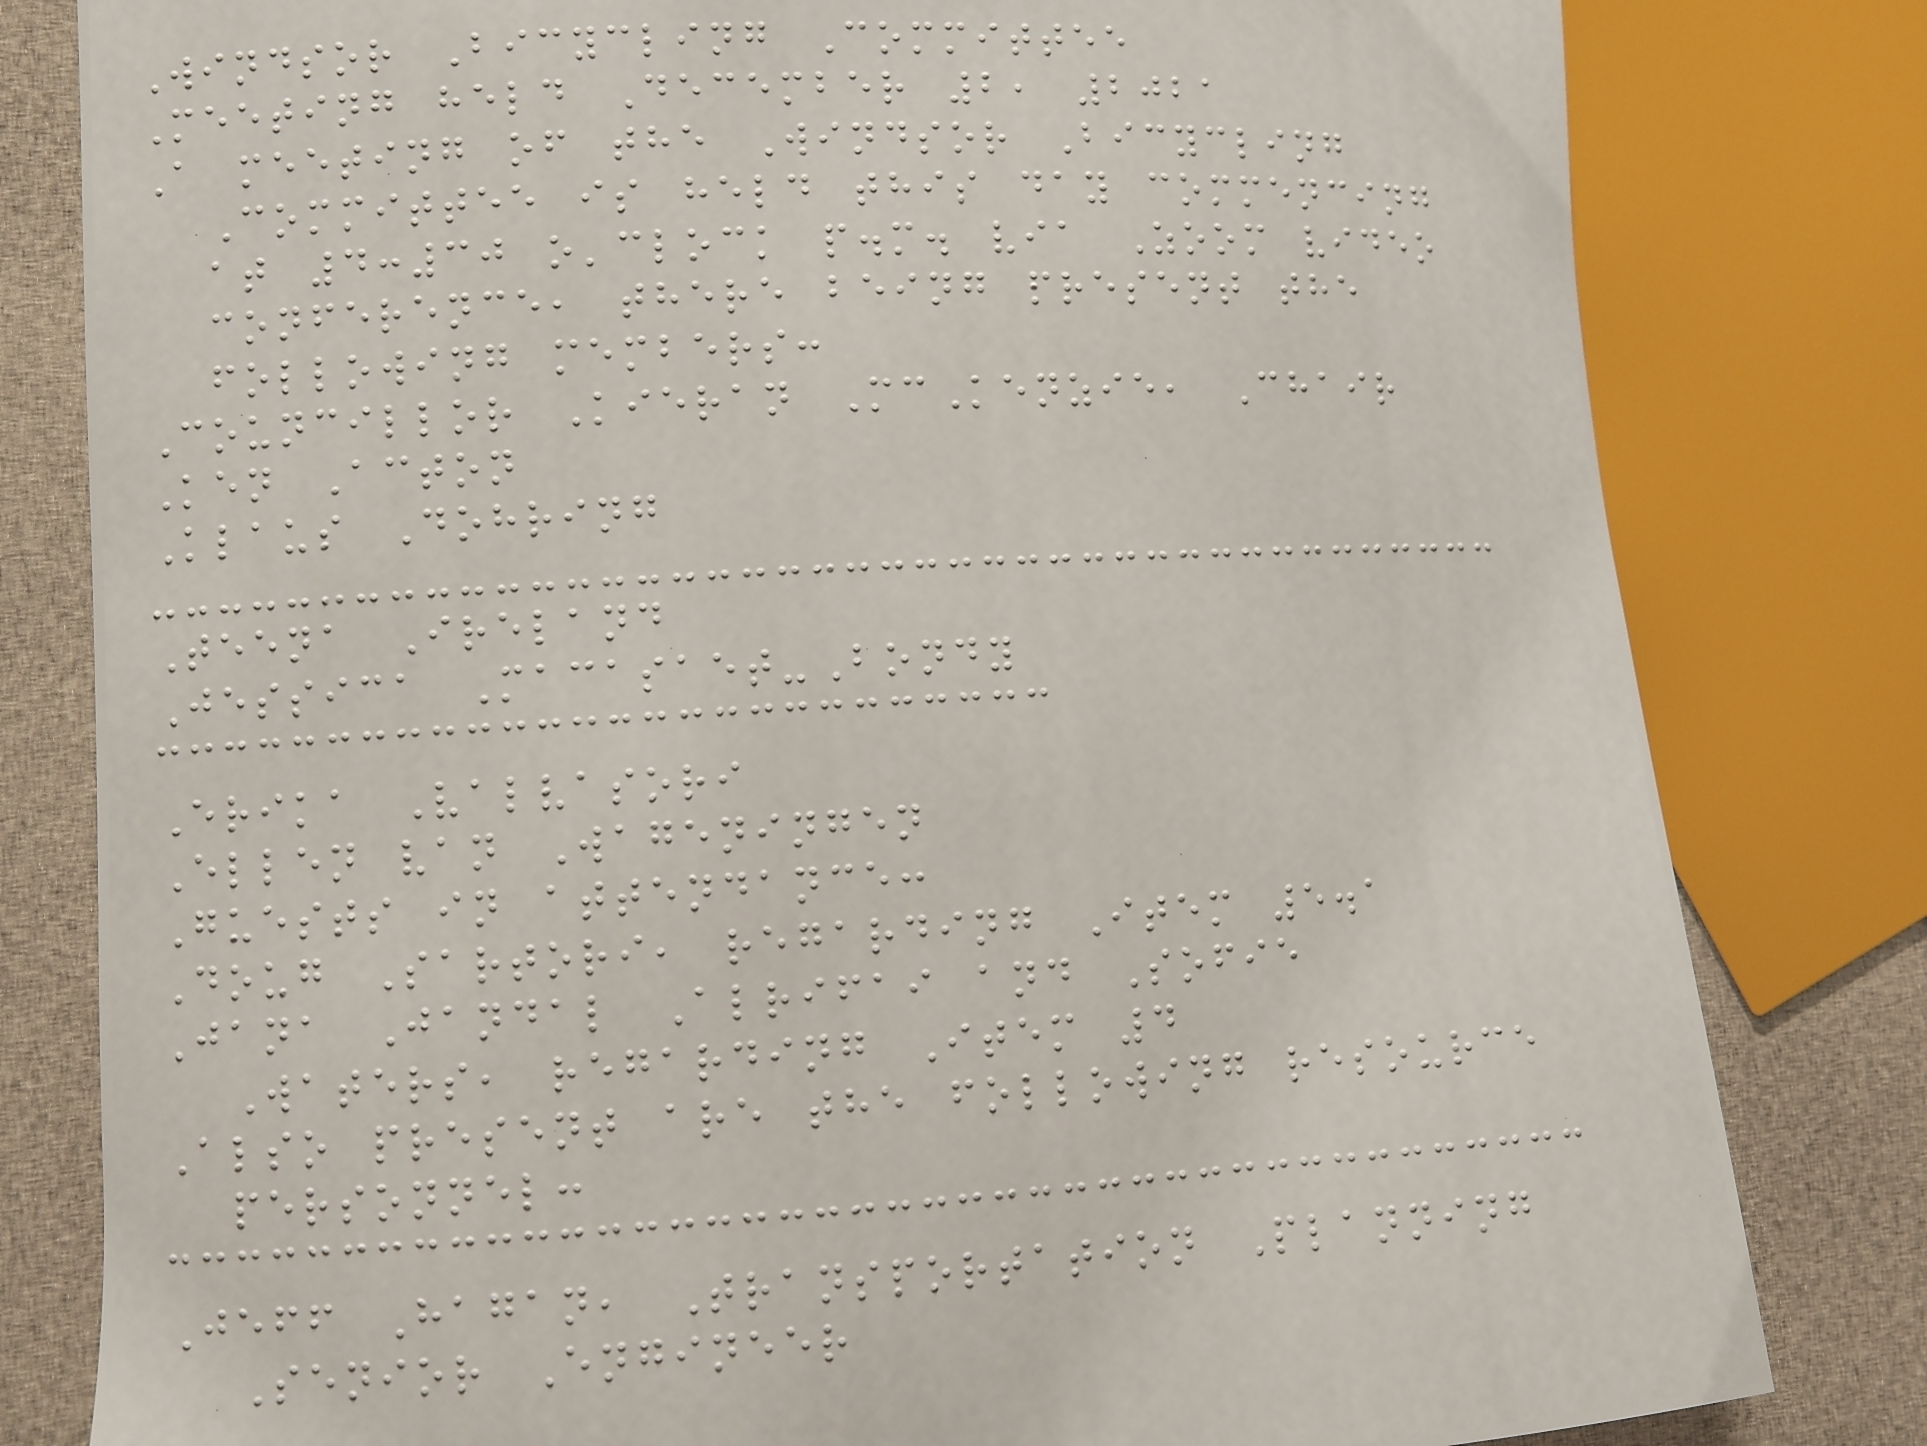Windsor Bicycling Committee
Meeting held December 2, 2021
A meeting of the Windsor Bicycling
Committee is held this day commencing
at 4:30 o'clock p.m. via Zoom video
conference, there being present the
following members:
Councillor Kieran McKenzie, Chair
Ken Acton
Klaus Dohring
Teena Ireland
Jessica Macasaet-Bondy
Erika Valvasori
Ellen van Wageningen
Guests in attendance:
Doug Sartori, regarding Item 5.1
Jana Jandal Alrifai and Sofie
Waters, regarding Item 4
Also present are the following resource
personnel:
Jeff Hagan, Transportation Planning
Senior Engineer
